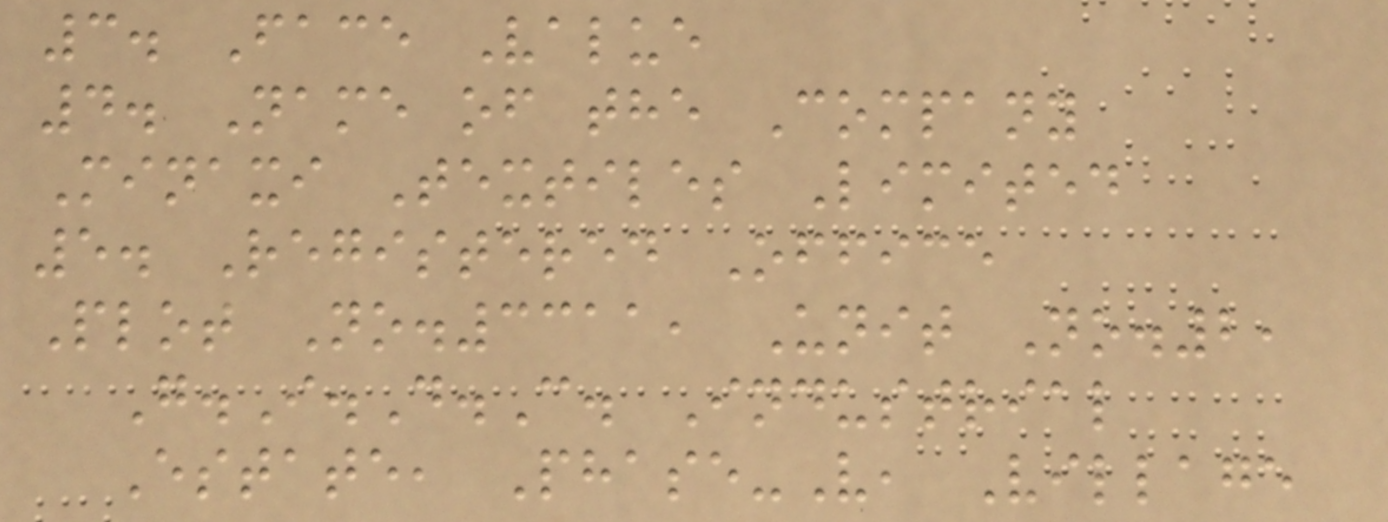3. Face Value
4. Name of the Company
Minaxi Textiles Limited
5. Registered Office
Plot No.3311, Unit No.2,
G.I.D.C. Industrial
Estate, Phase-V, Village
